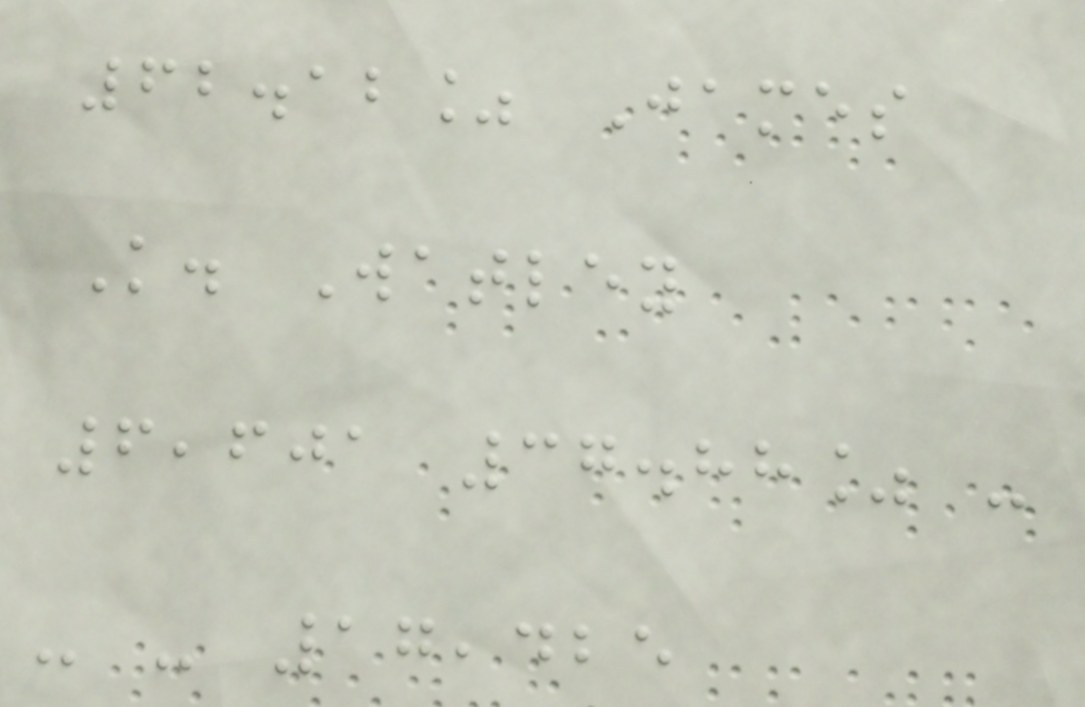62.12% James
K. Watley
6,601 37.88% -
- - 17,425
